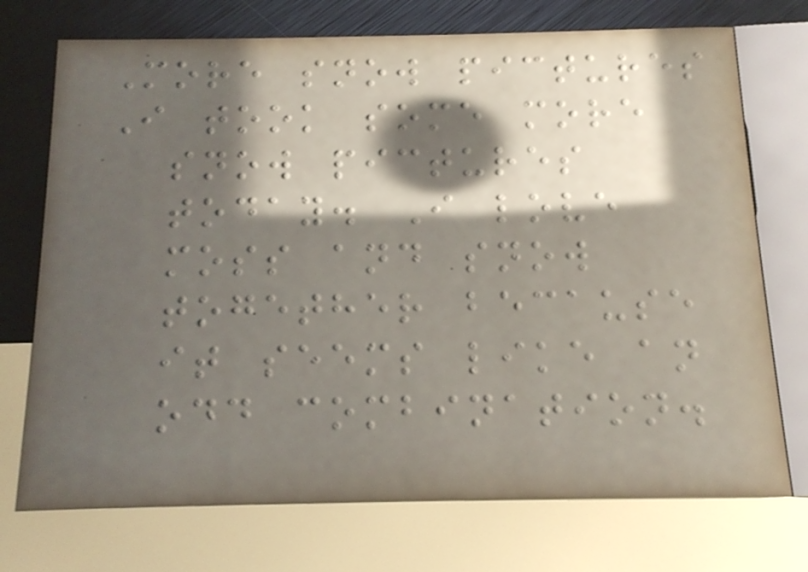More snow pictures
I took some more
snow pictures
today. I love
moss and snow
together because
it seems like an
odd combination.
